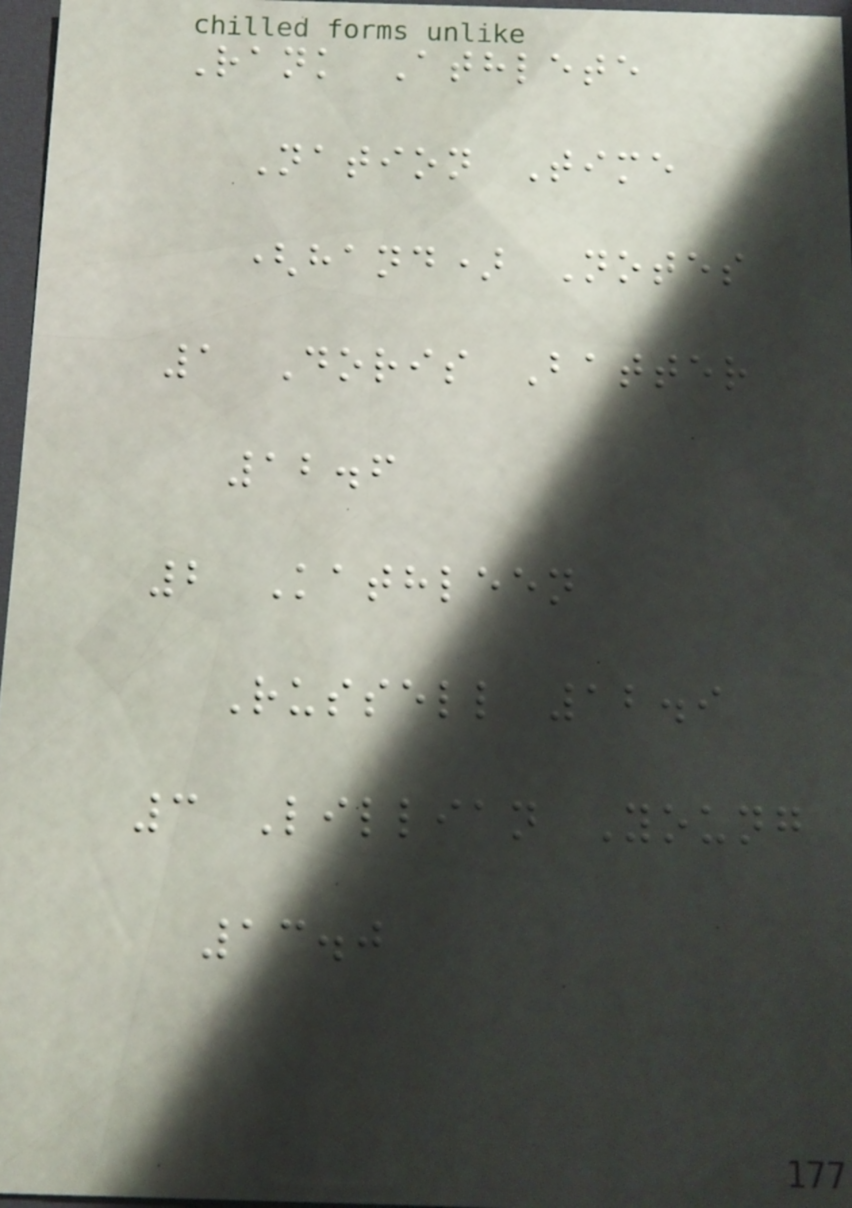Rank Athlete
Nation Time
(hand) Notes
1 Doris Batter
12.6
2 Kathleen
Russell 12.9
3 Lillian Young
13.0
